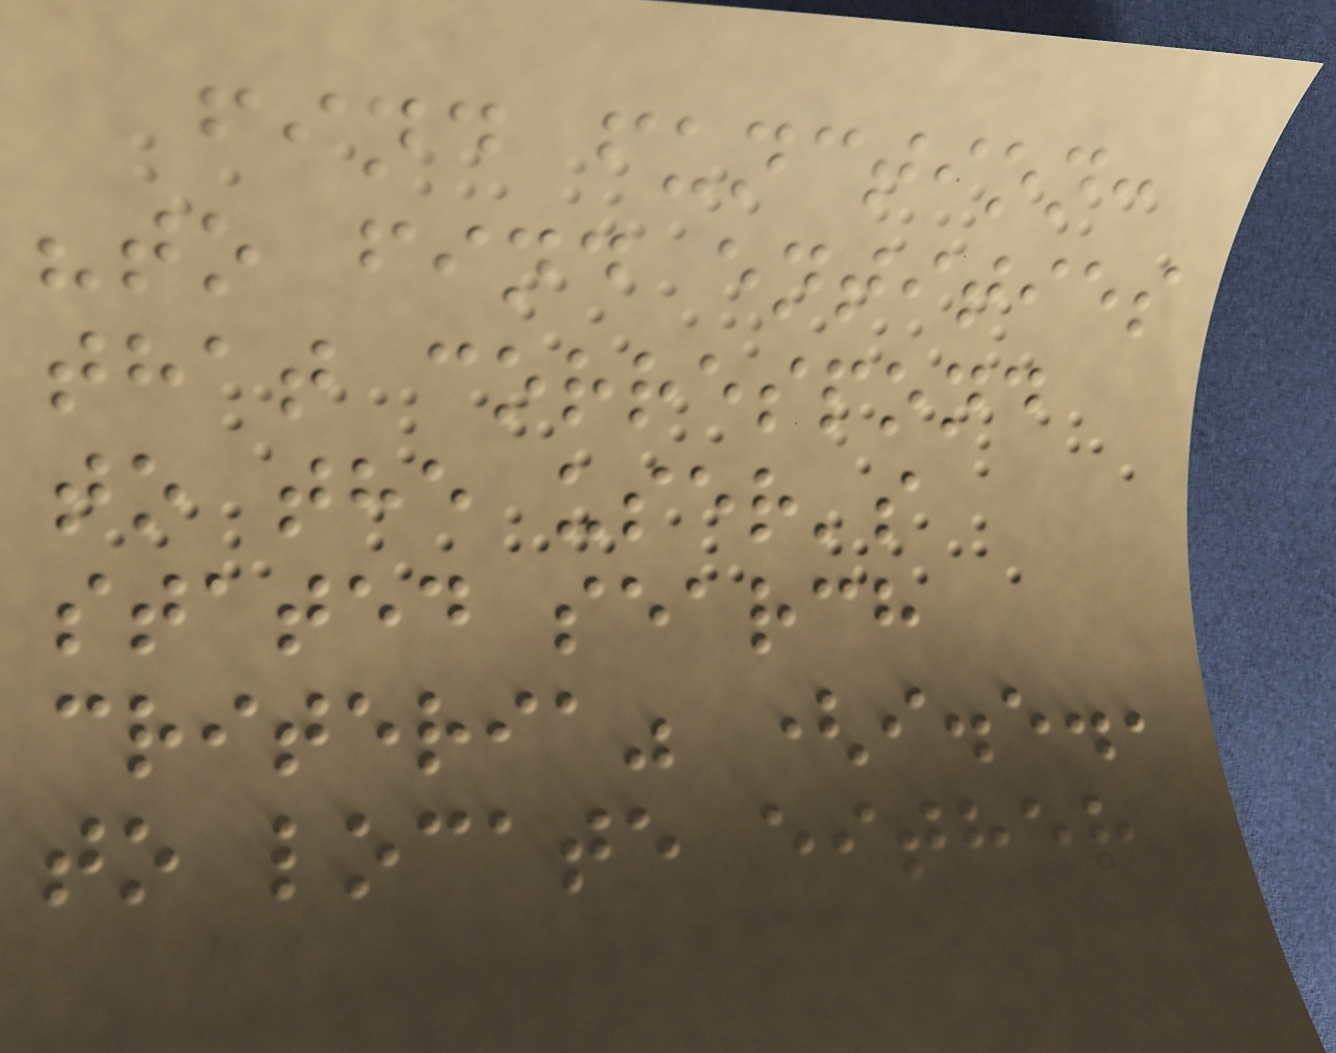find function:
"to find entities
that correspond
to the user's
stated search
criteria" (i.e.,
to locate either
